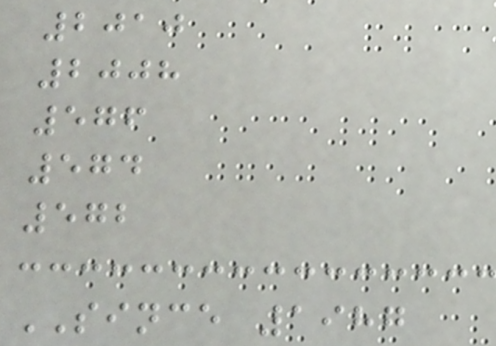2010
2008
576
574
572
SINCE 1987
